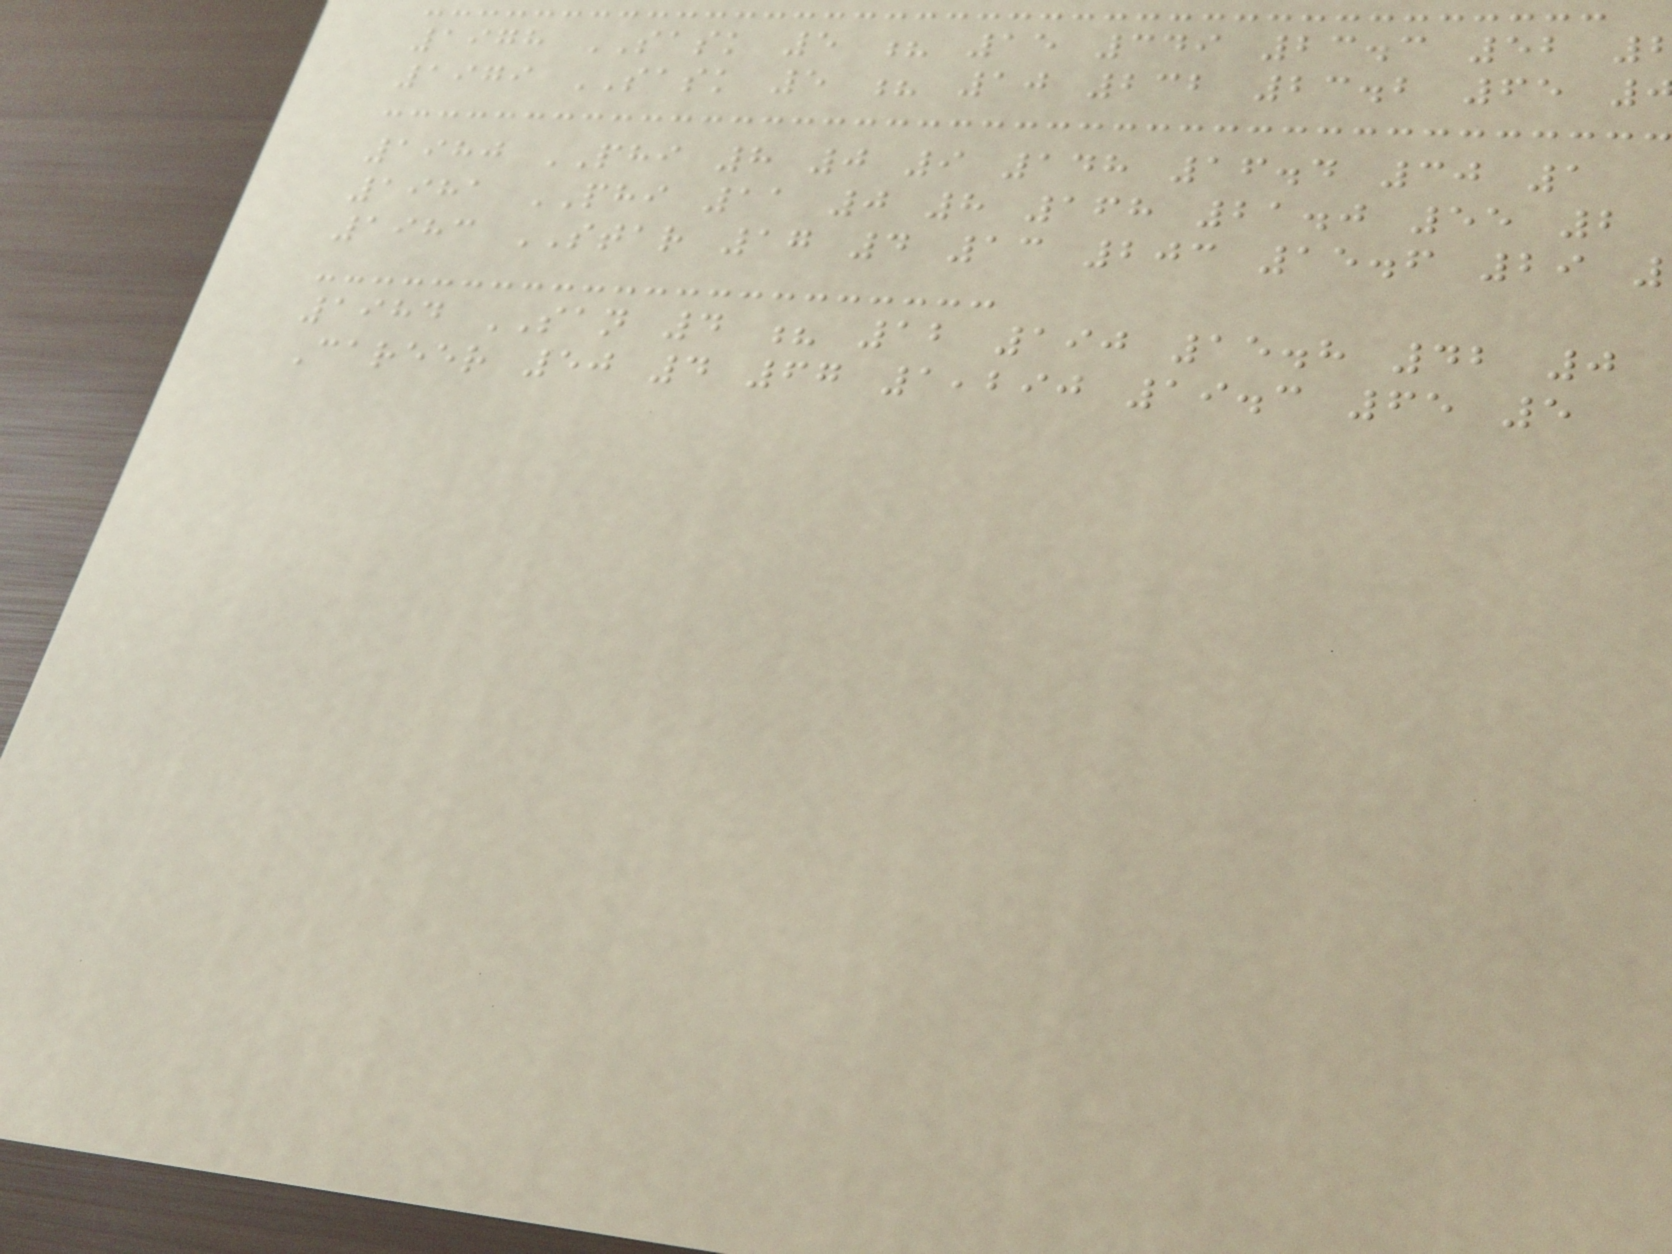1978 SASK 5 ? 15 349 23.3 52
1979 SASK 5 ? 10 232 23.2 65
1980 PHI 8 0 9 148 16.4 30 1
1981 PHI 11 0 8 168 21.0 55 2
1983 STAR 17 4 13 203 15.6 29
1984 SAN 4 ? 12 190 15.8 42 0
Career 50 4 67 1,290 19.3 65 5
